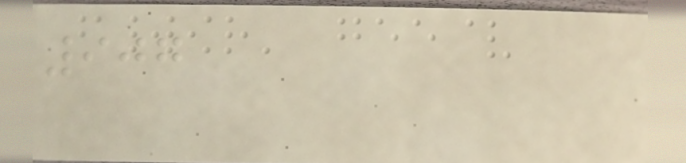907
